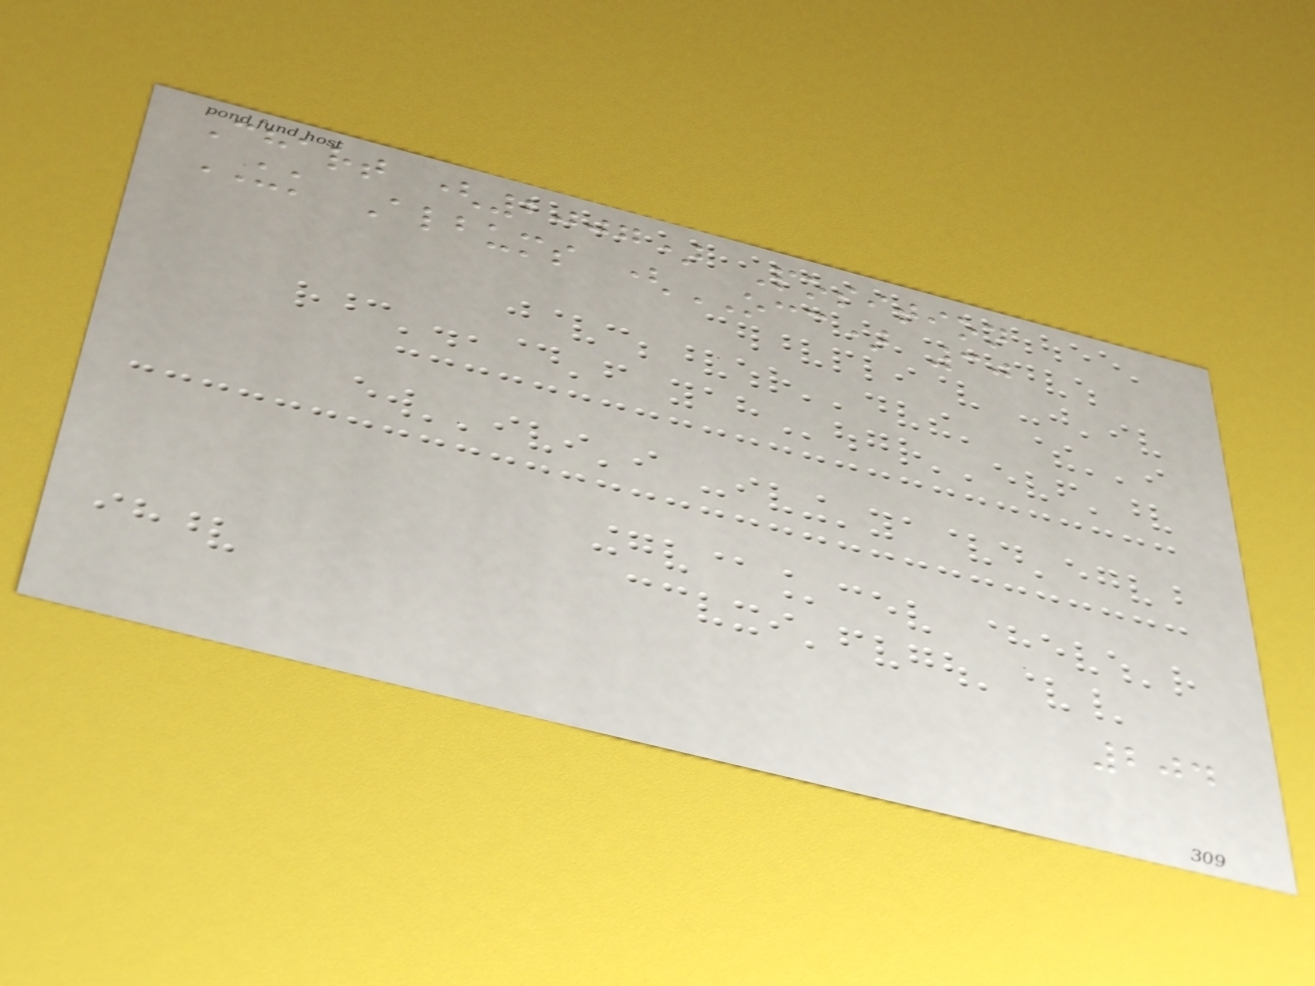Chart (2007) Position
UK Albums (OCC) 30
204
